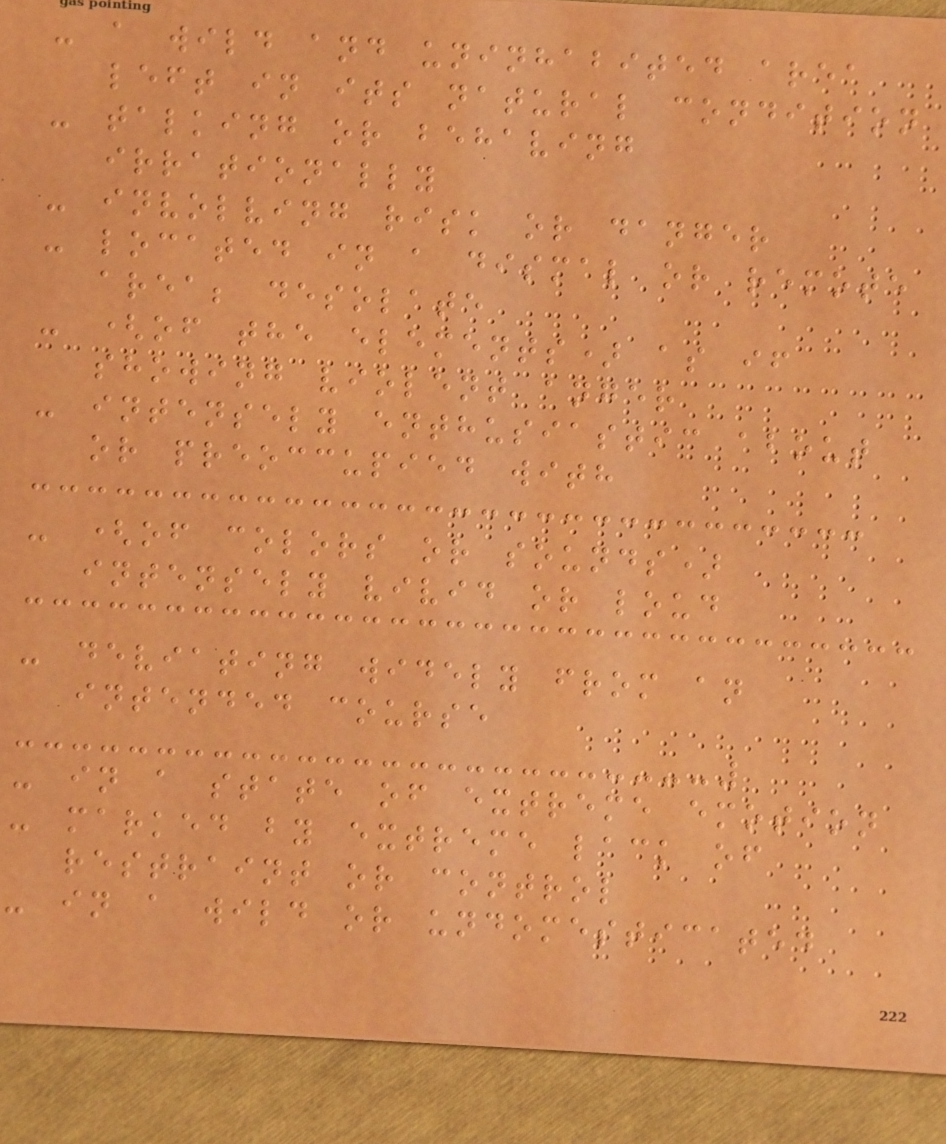- a wild and uninhabited area
left in its natural condition
- talking or behaving
irrationally
- involving risk or danger
- located in a dismal or remote
area; desolate
- (of the elements) as if
showing violent anger
- intensely enthusiastic about
or preoccupied with
- (of colors or sounds)
intensely vivid or loud
- deviating widely from an
intended course
- in a state of extreme emotion
- marked by extreme lack of
restraint or control
- in a wild or undomesticated
